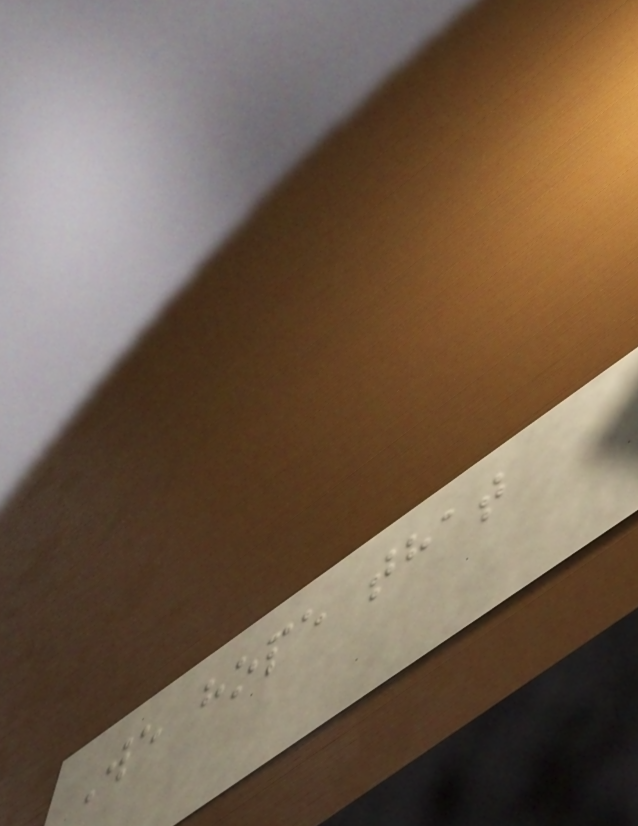We hope that
